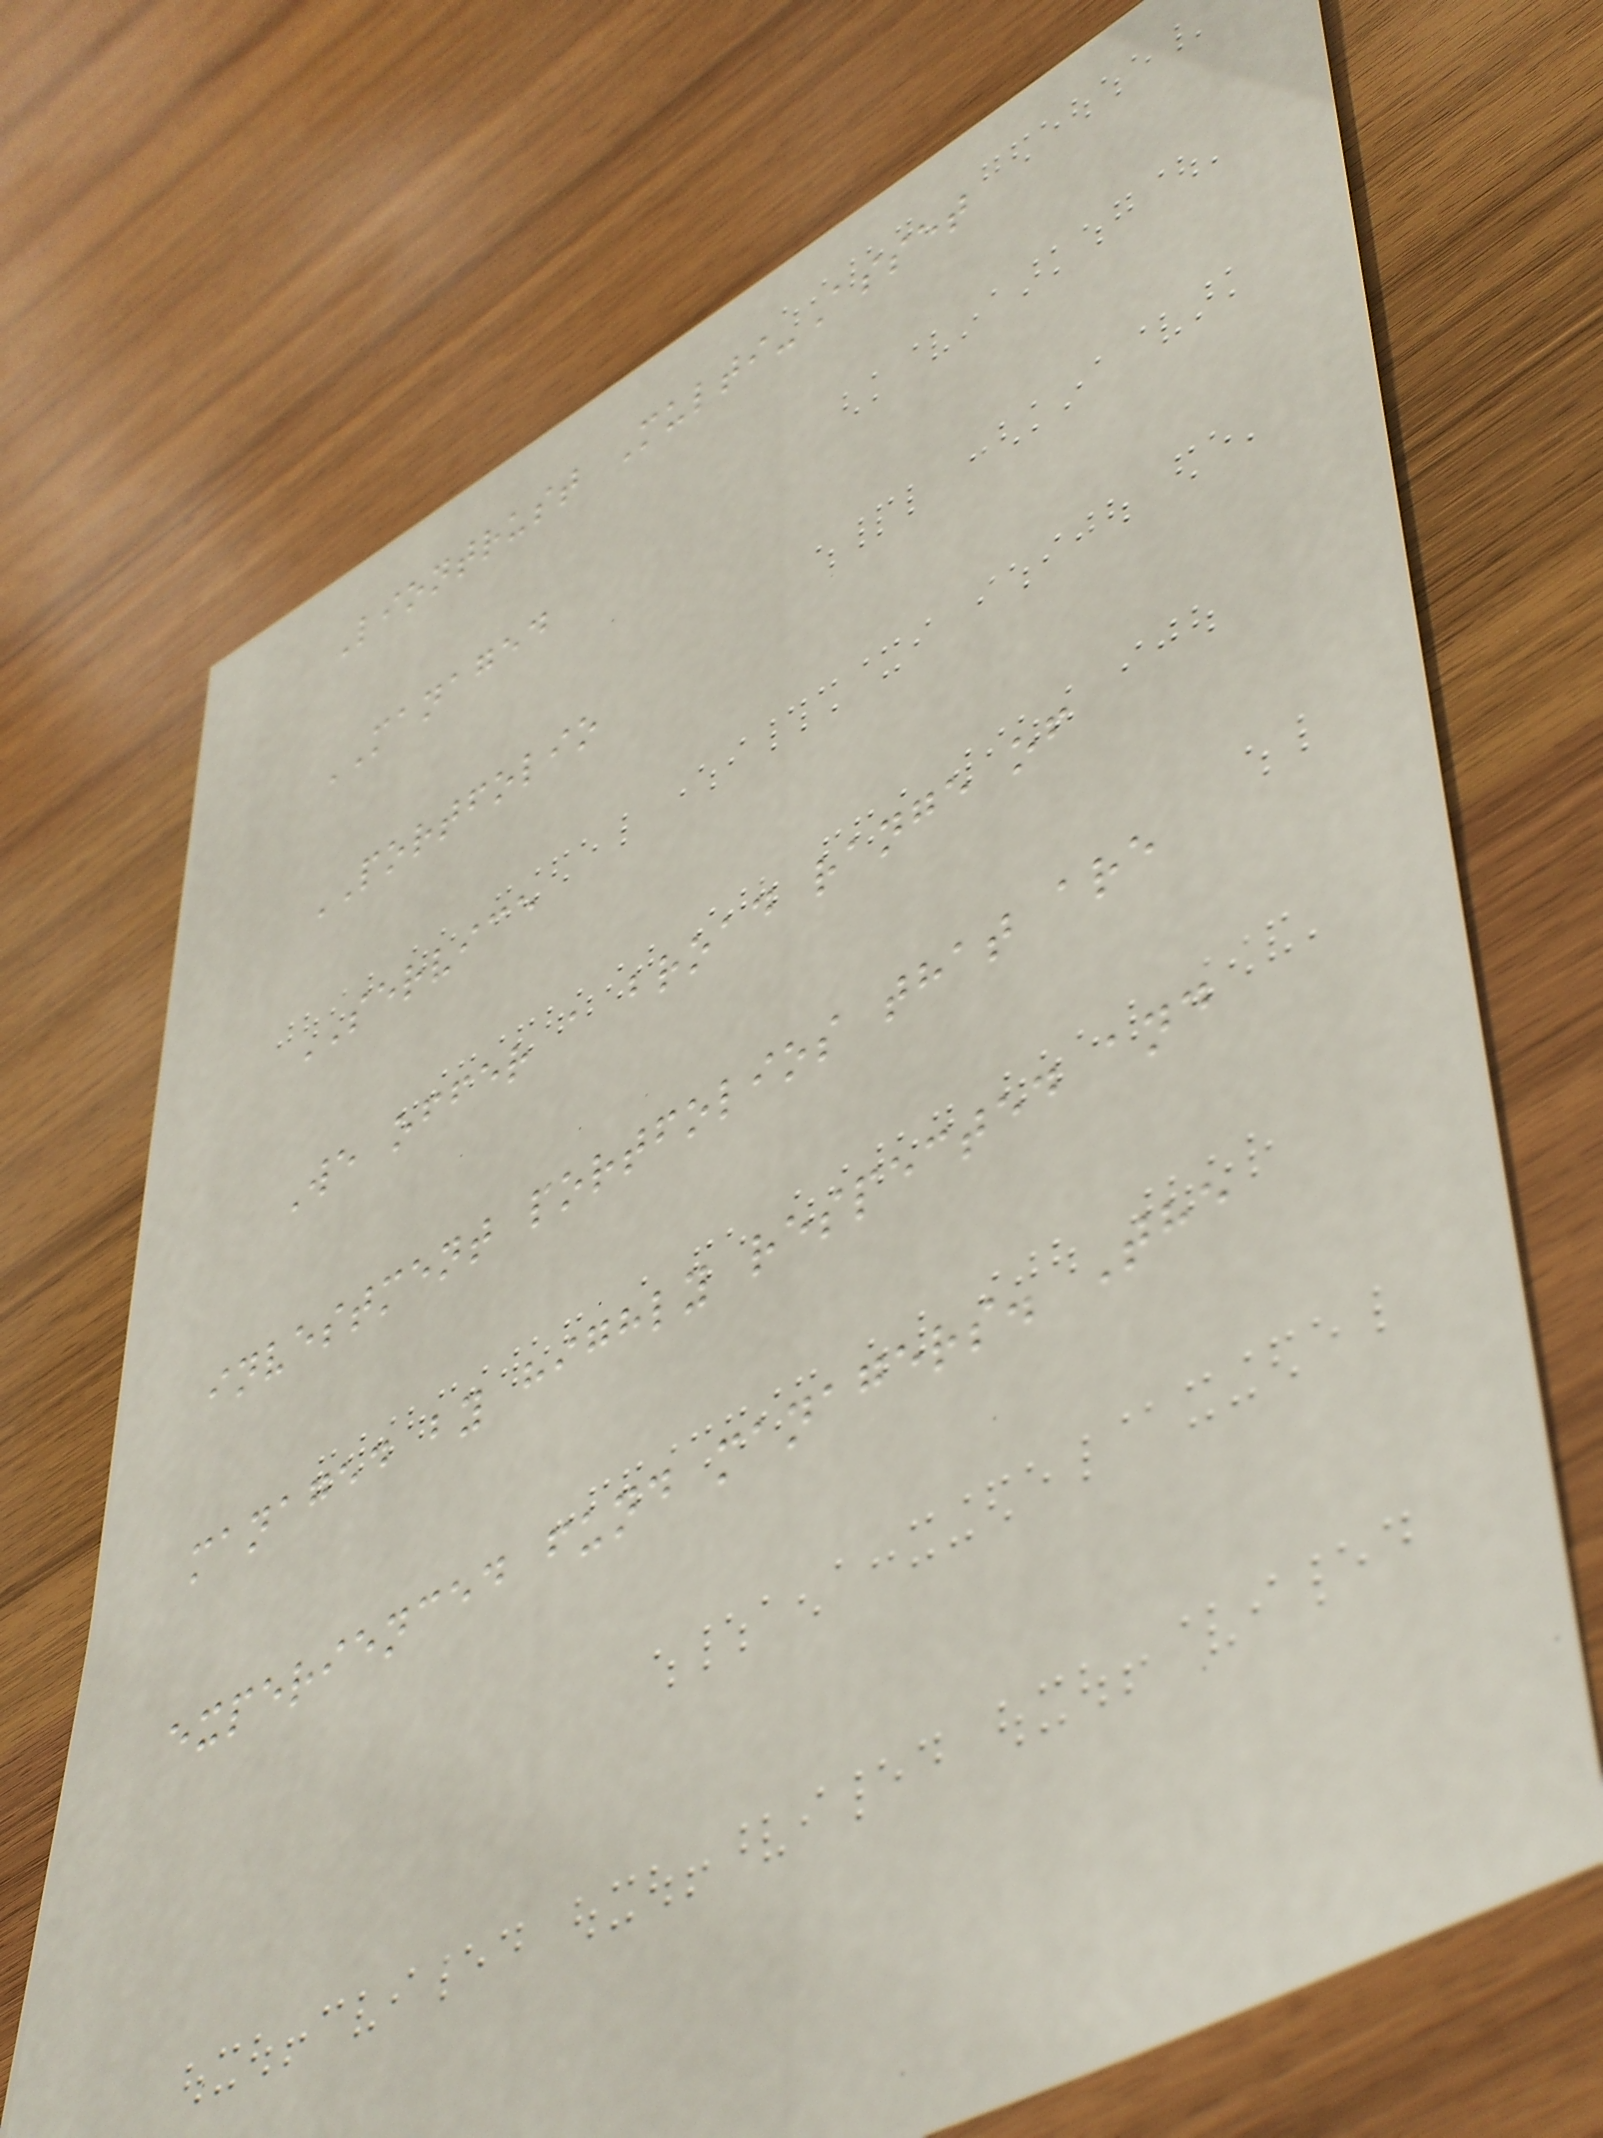Liontrust Multi-Asset
MANAGED
PORTFOLIO
SERVICE
We offer a broad range of
investment portfolios that are
managed by highly respected and
experienced fund managers. The
